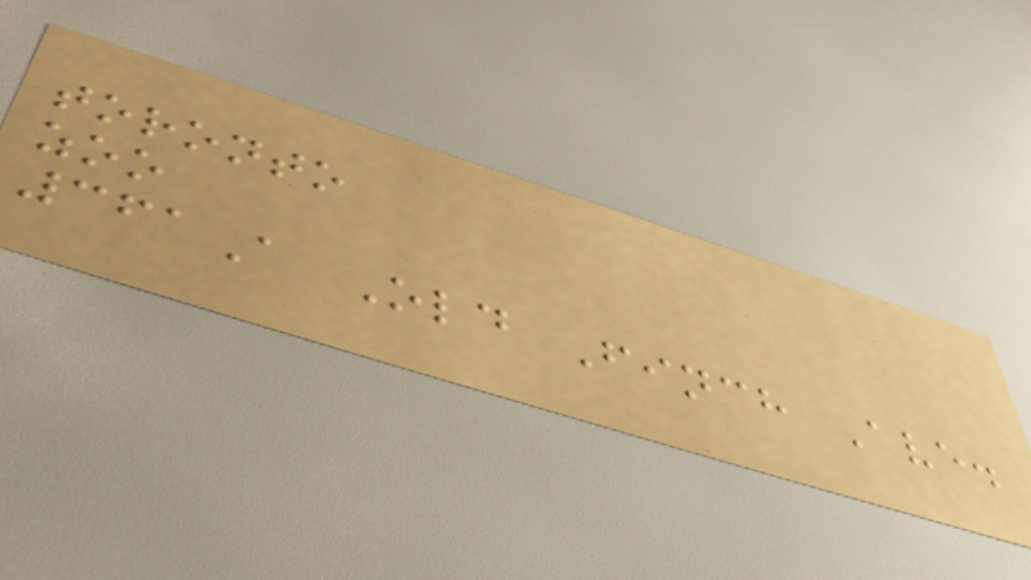toronto
zoo
361A Old Finch Ave.
